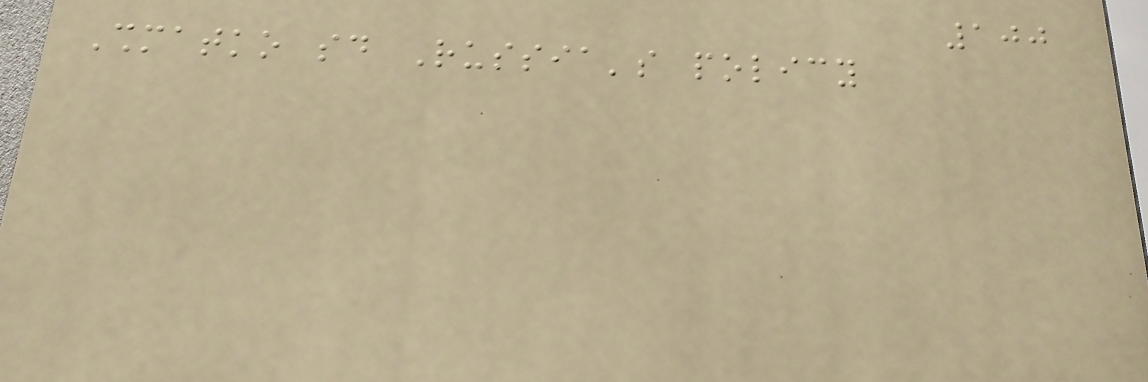100
Shmatko said Russia's policy
